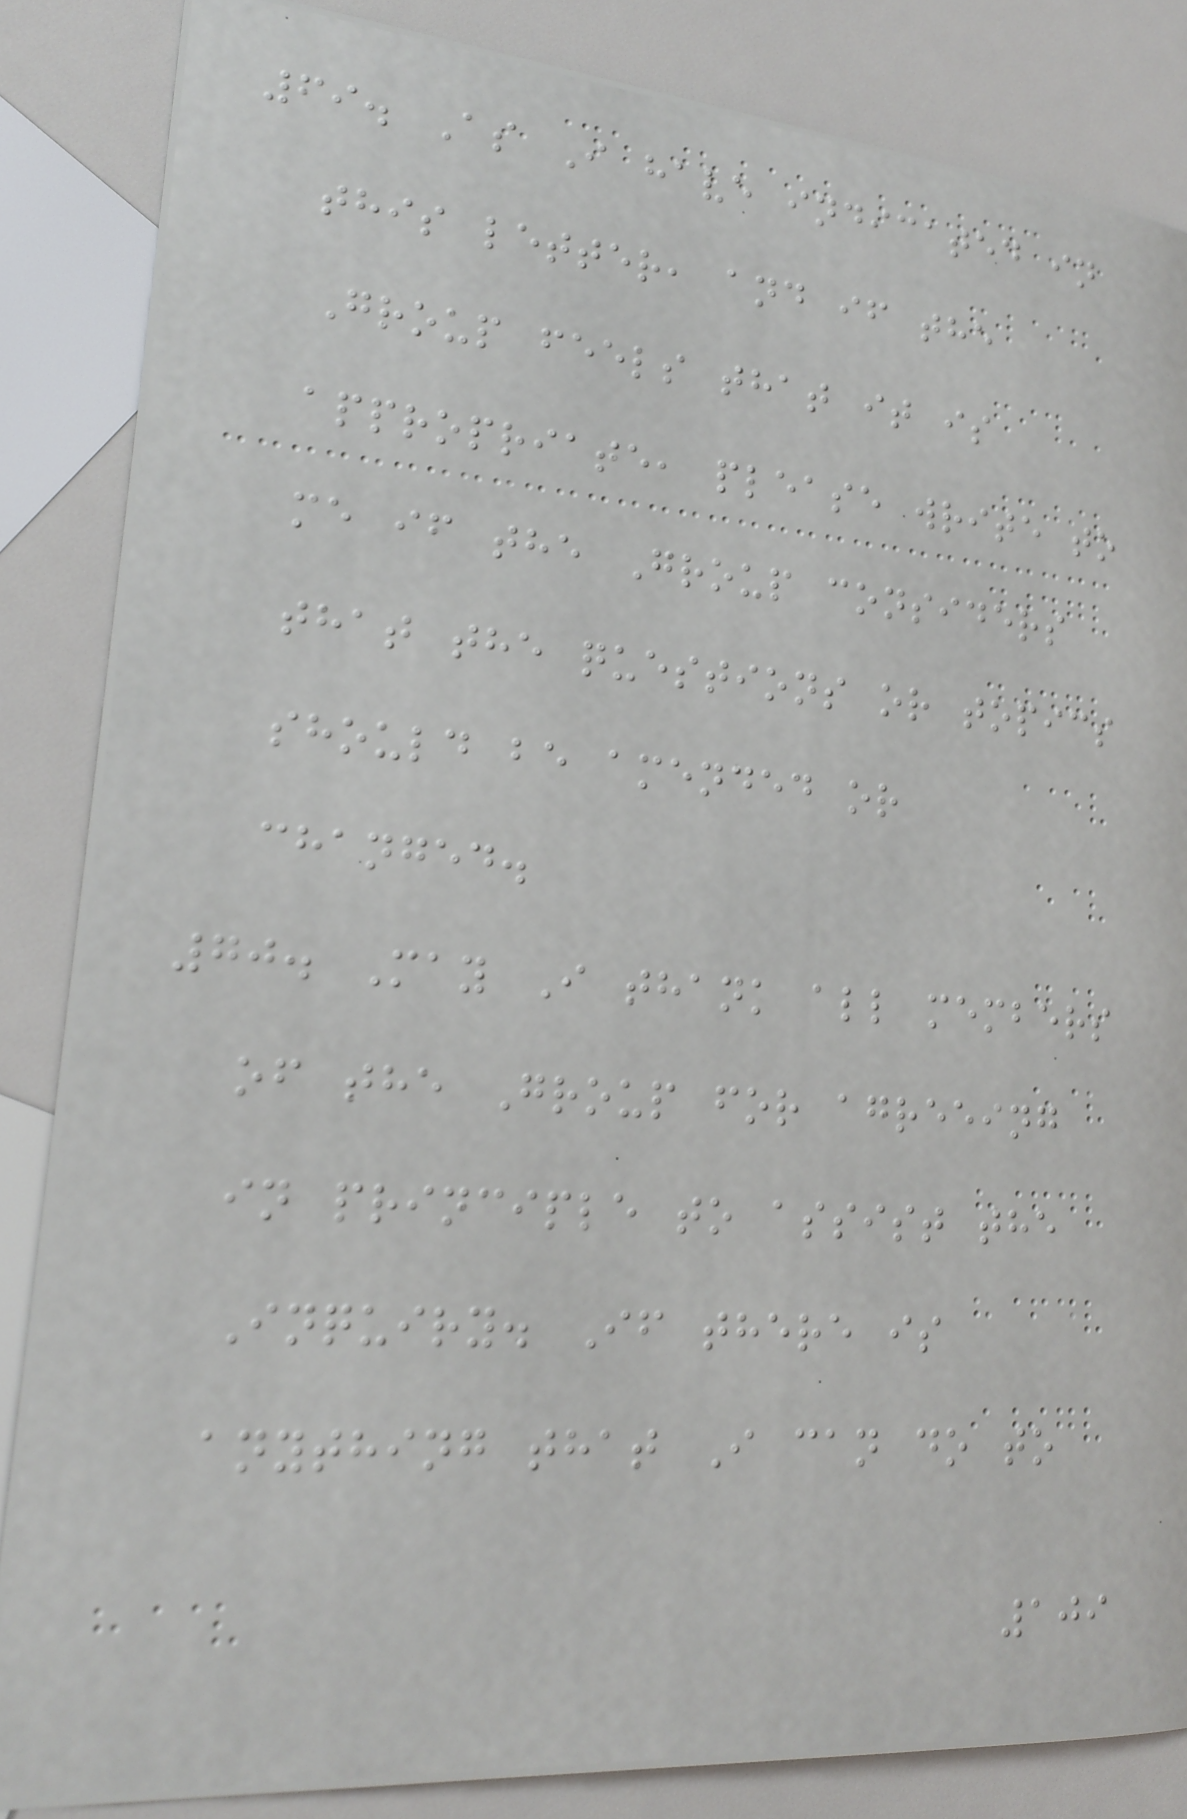69. As I have indicated in
this letter, and if the
Group feels that it is
appropriate, please write to
me if the Group considers
that the questions or topics
should be amended or
changed.
70. May I thank all members
of the Group for agreeing
in principle to assist the
Inquiry. If there is
anything that I can do to
109
